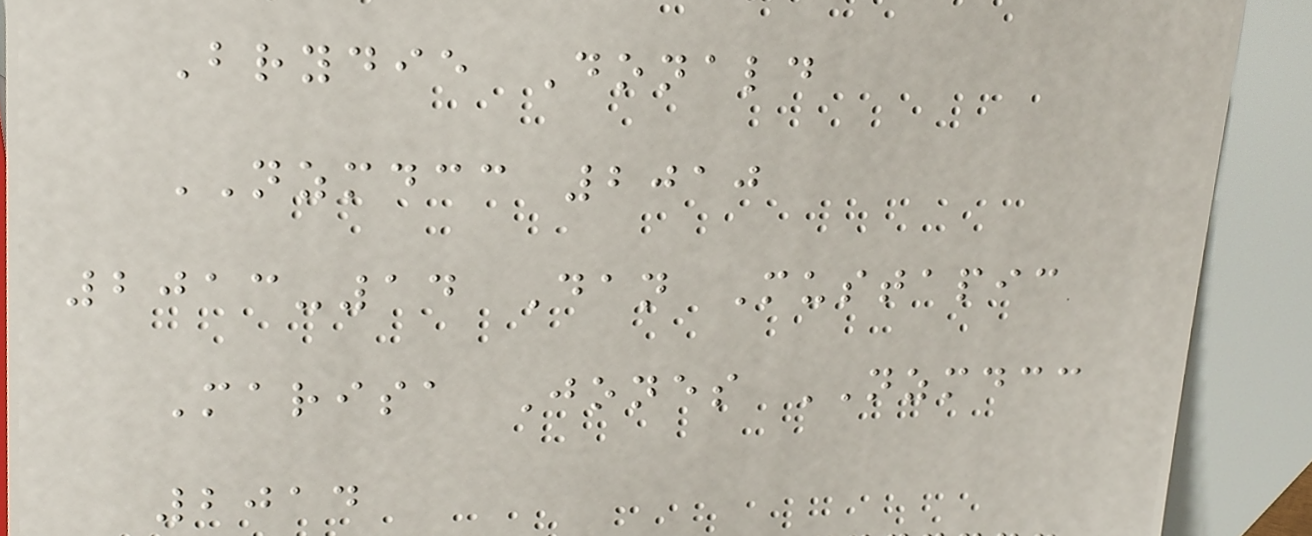Brydie Donald
NZMDCC 2010
2013-14 Dan Mustapic
Marisa Jones NZMDCC
2014
